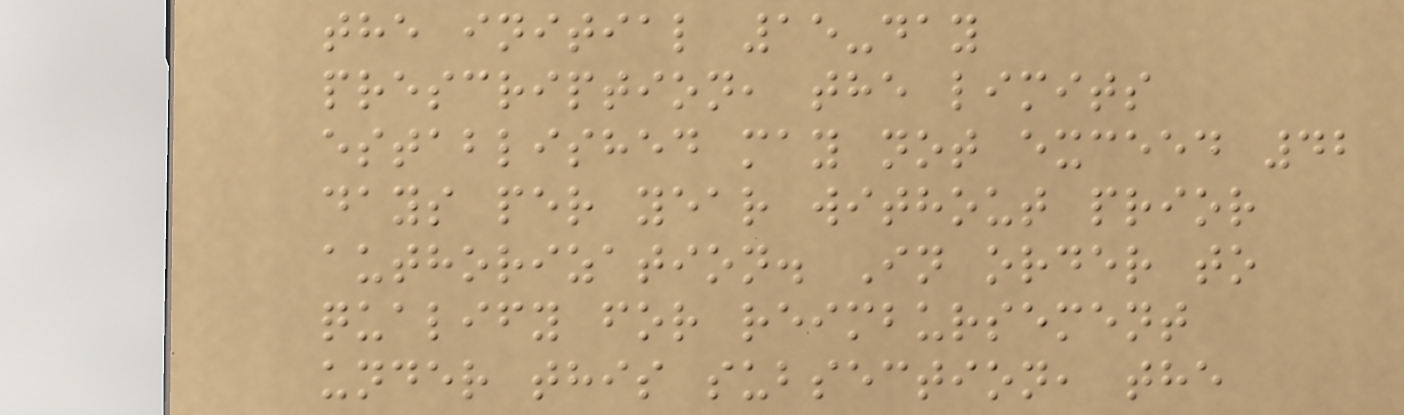the initial 15-day
prescription, the limits
established may not exceed 42
days per year without prior
authorization. In order to
qualify for reimbursement
under this subsection, the
